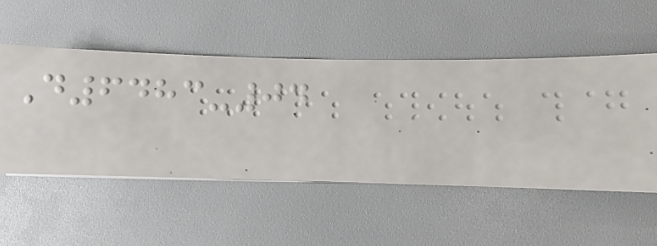D6483-04
